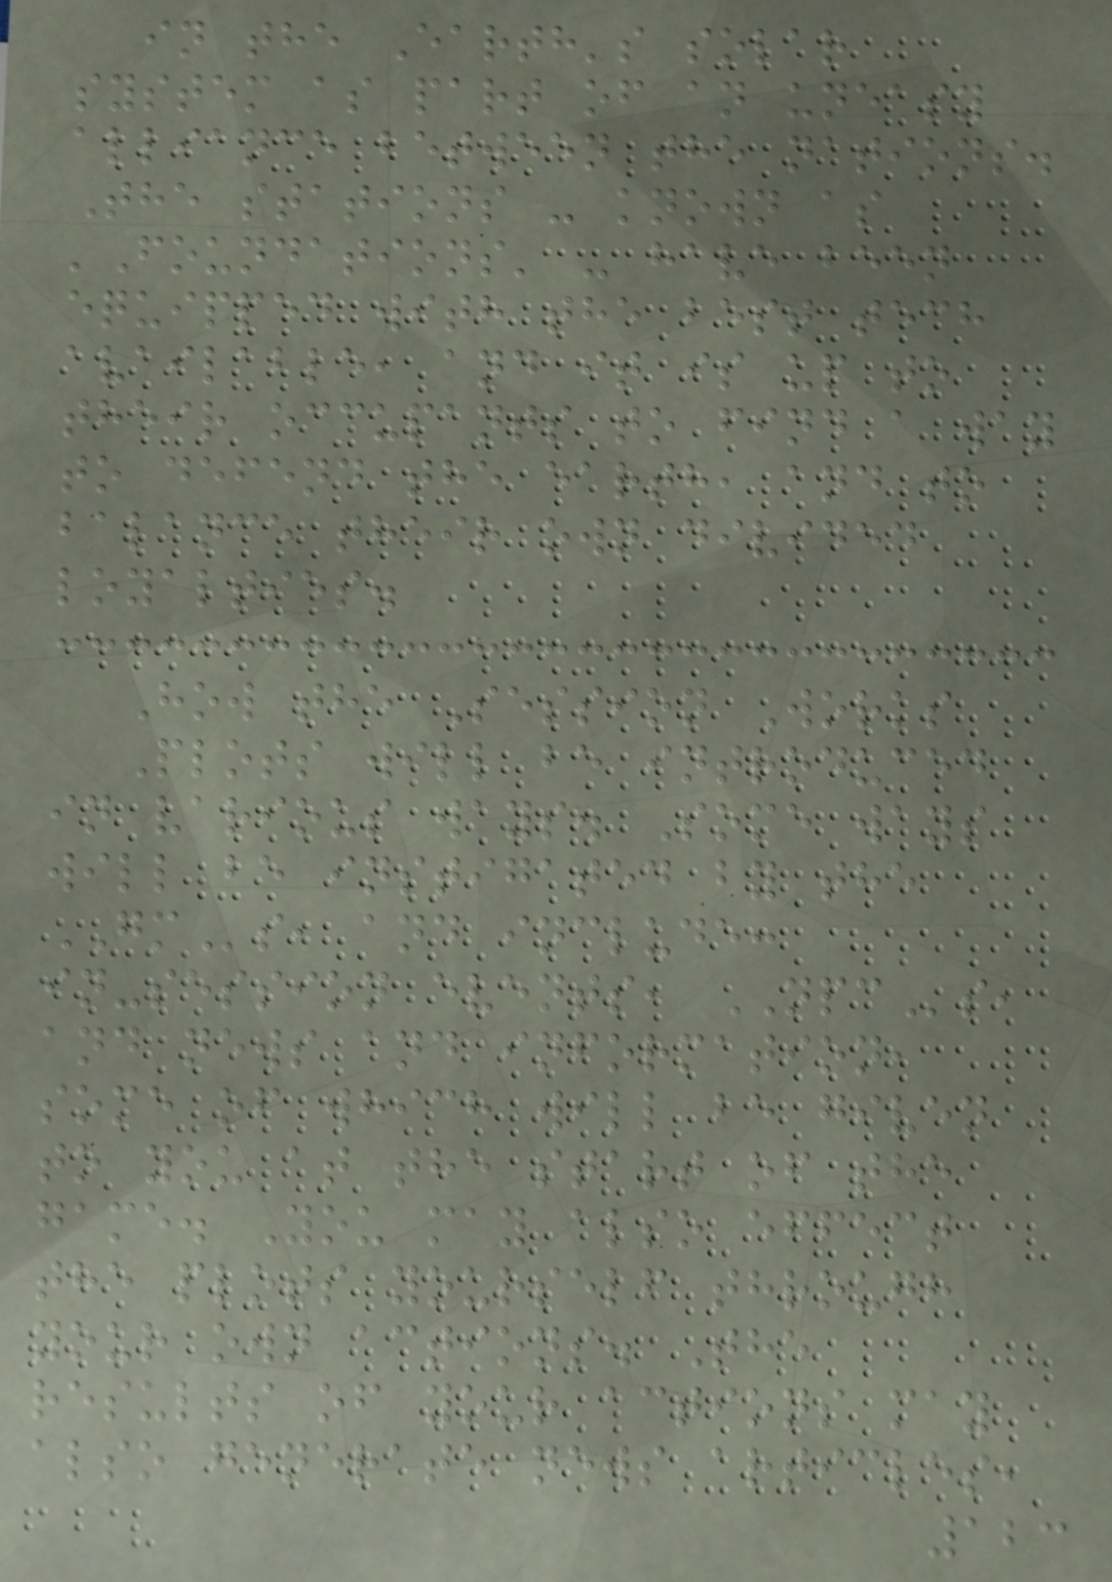in the Earth's solar
system as part of an uneasy
alliance between the nations.
The stations - known as
'Foundations' - have been
equipped with the best tech
available, and it is up to
their occupants to find a way
to defend the earth, and to
balance their own divided
loyalties.
How the Session Works
Plots will be introduced
in various ways. Some ways
will be instigated by the
GMs, and include:
in-session events, NPCs,
and news and information,
some of which will be given
to you at the start of the
game. You may also effect
the plots yourself through
your own actions. The
results of your actions may
also generate news articles,
123
